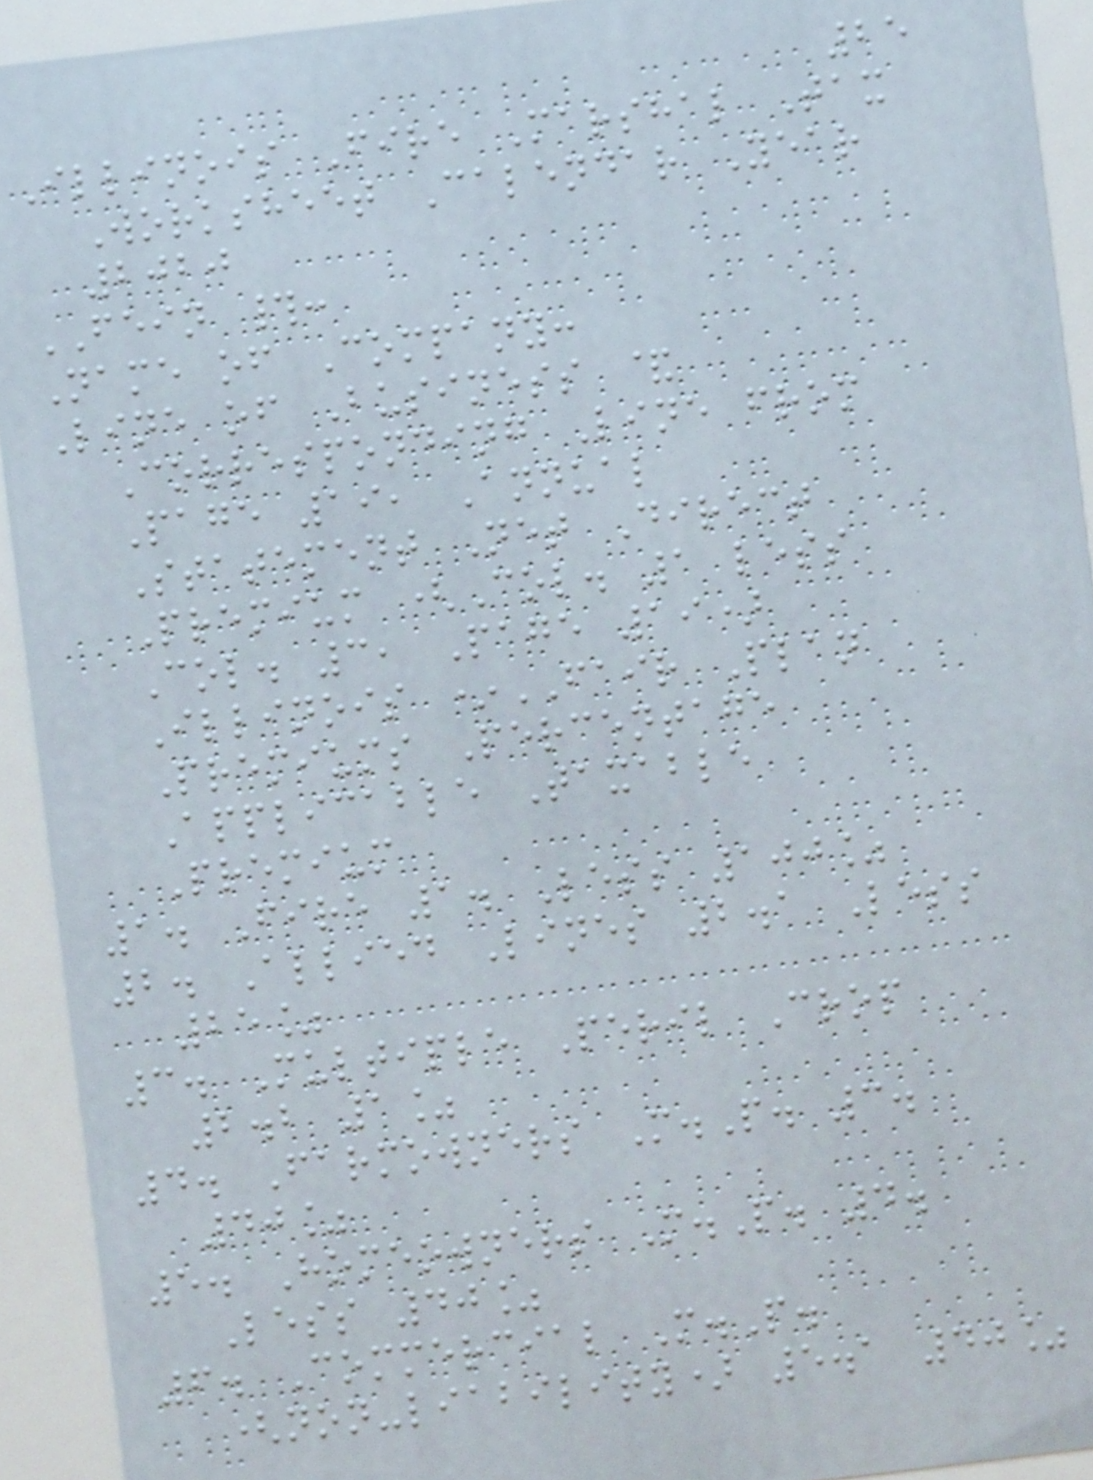25
Illinois Fire Marshal Tax
Worksheet Calendar Year
2020
FEIN #:
Name of Company:
Line of Business &
Corresponding Line from
Page 19, Annual
Statement Net Direct
Premium (Col. 1 less
Col. 3, Page 19)
Illinois *FAIR Plan
Premiums Percentage
Applicable Taxable
Premium
1. Fire 1. Less 100%
2. Allied Lines 2.1 Less
25%
3. Multiple Peril Crop
2.2 1%
4. Farmowners M.P. 3.
40%
5. Homeowners M.P. 4.
Less 40%
6. Commercial M.P.
(non-liability) 5.1 40%
